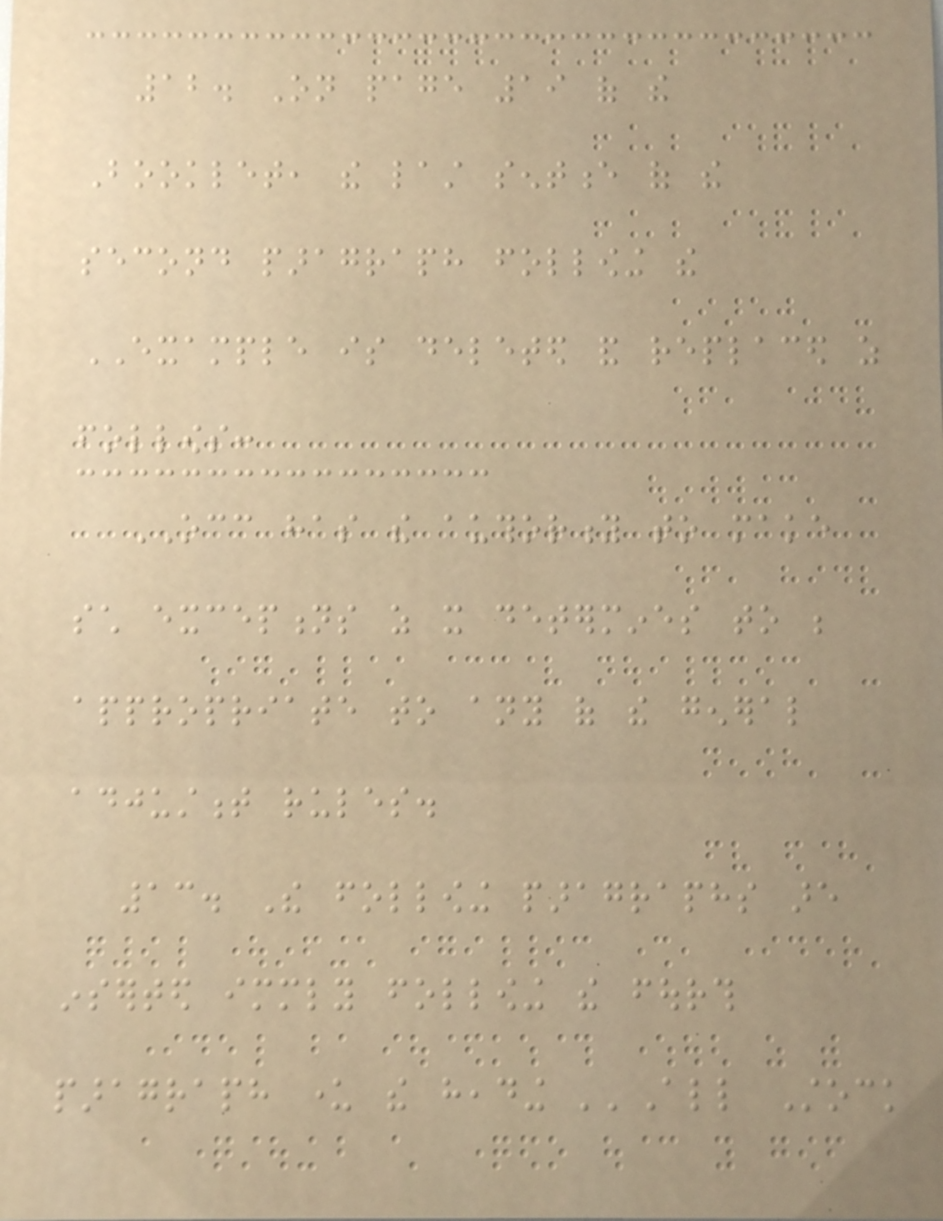12. On page 19 of the
Booklet, the last sentence of the
second paragraph following the
EXAMPLE is deleted and replaced as
follows:
OCC has the authority to make
such exceptions as it determines to be
appropriate to any of the general
adjustment rules.
13. The following paragraphs are
inserted immediately following the fourth
paragraph under the heading ''All Stock
